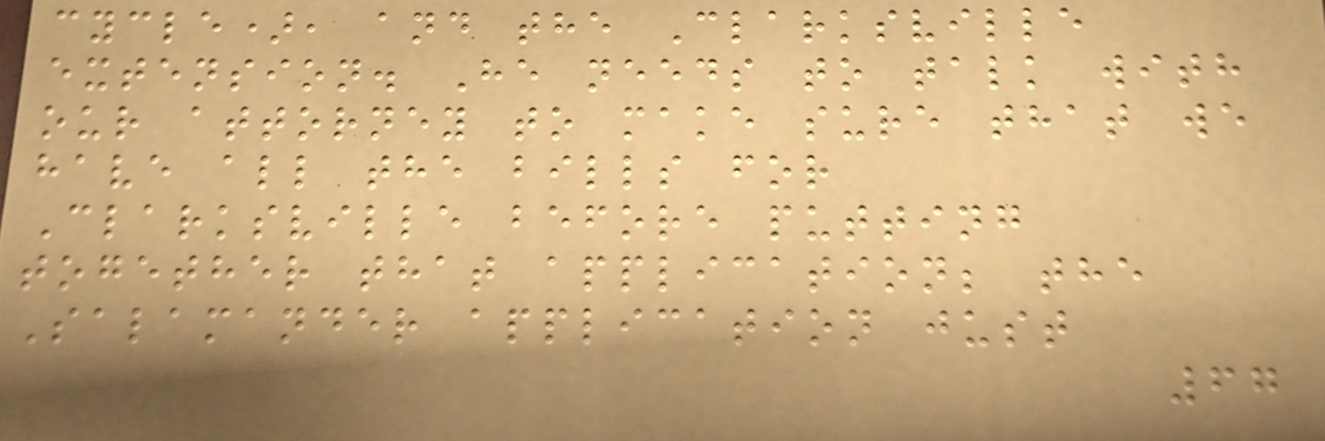cycle), and the Clarksville
extension. He needs to talk with
our attorney to make sure that we
have all the bills for
Clarksville before putting
together that application; the
Salamander application just
67
